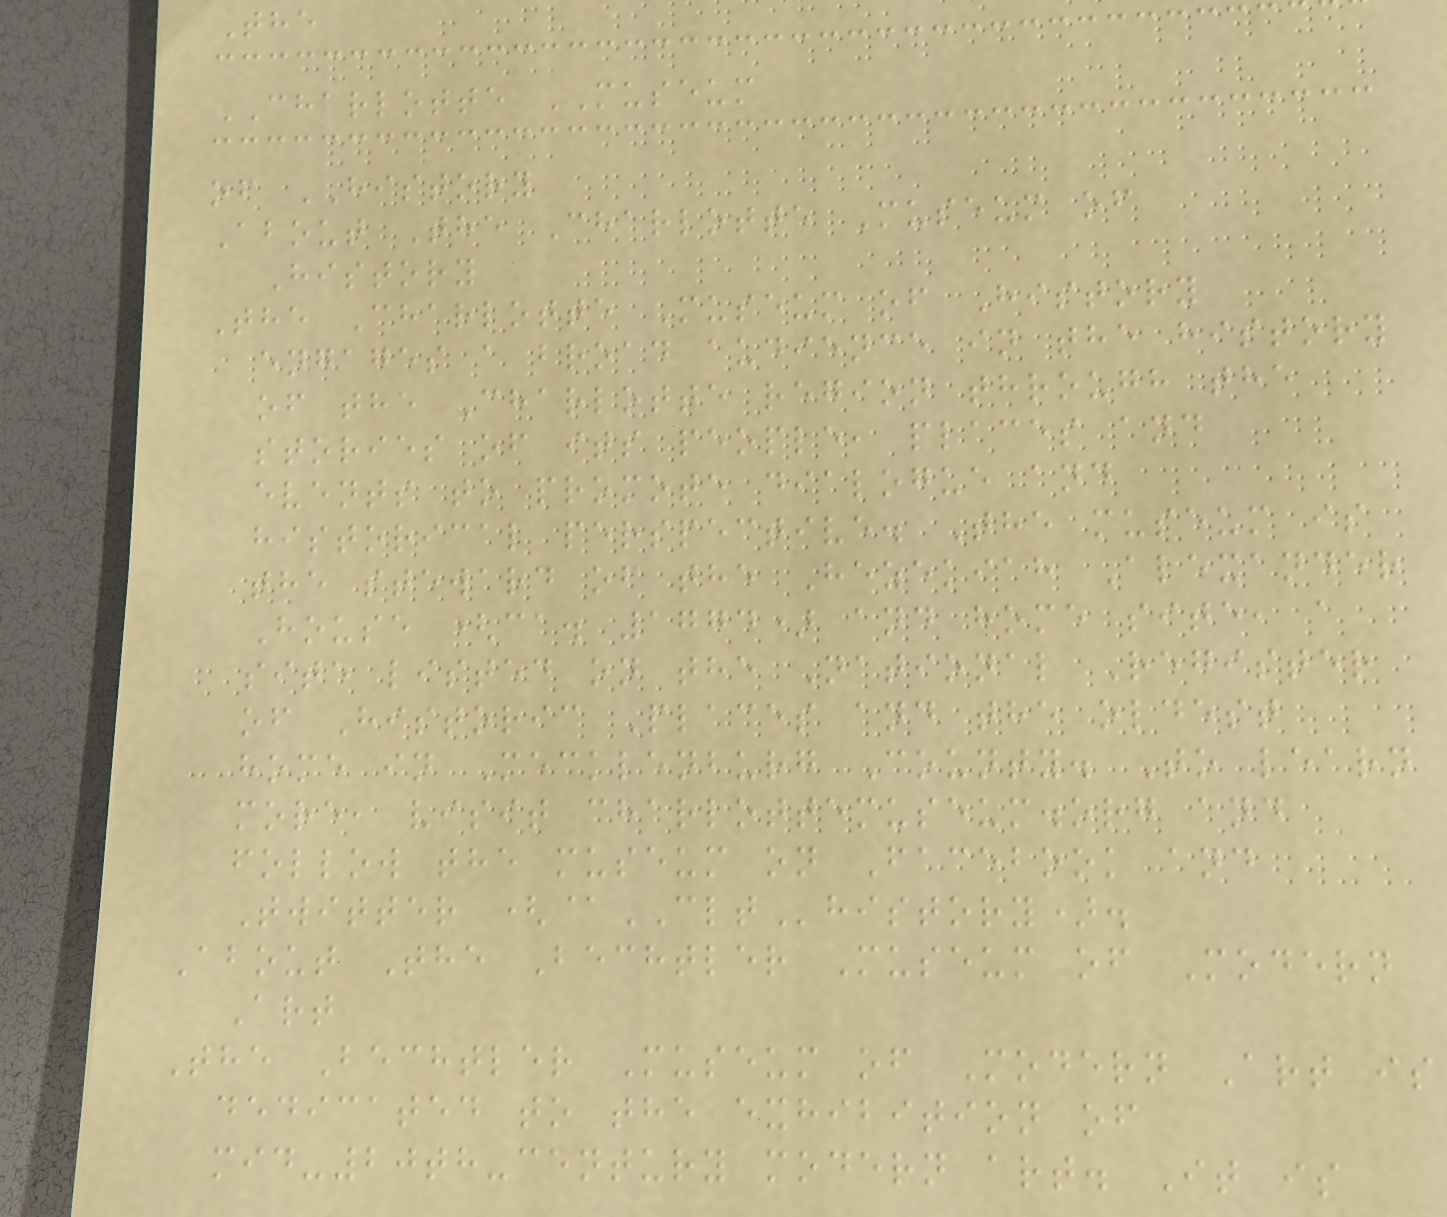The
CHARLOTTE MUSEUM
of HISTORY
About The Charlotte Museum of
History
The Charlotte Museum of History
engages a broad audience in the history
of the Charlotte region through the
stories of its people, places and
events to promote dialogue and
historical perspective. The museum is
the steward of the Hezekiah Alexander
House (ca. 1774) and home site, a
site listed on the National Register
of Historic Places and the oldest
home in Mecklenburg County. To learn
more, visit charlottemuseum.org and
follow the museum on Facebook and
Twitter (@CLThistory).
About The Bechtler Museum of Modern
Art
The Bechtler Museum of Modern Art is
dedicated to the exhibition of
mid-20th-century modern art. It is
